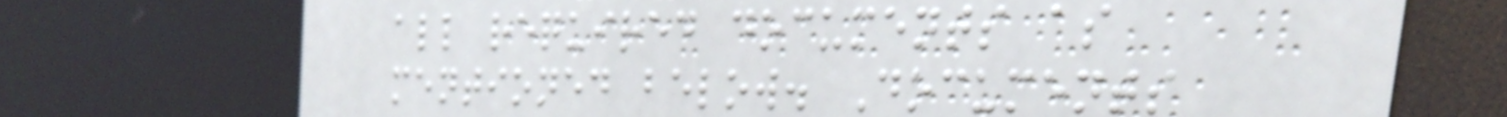all required documents as
mentioned below. Documents
